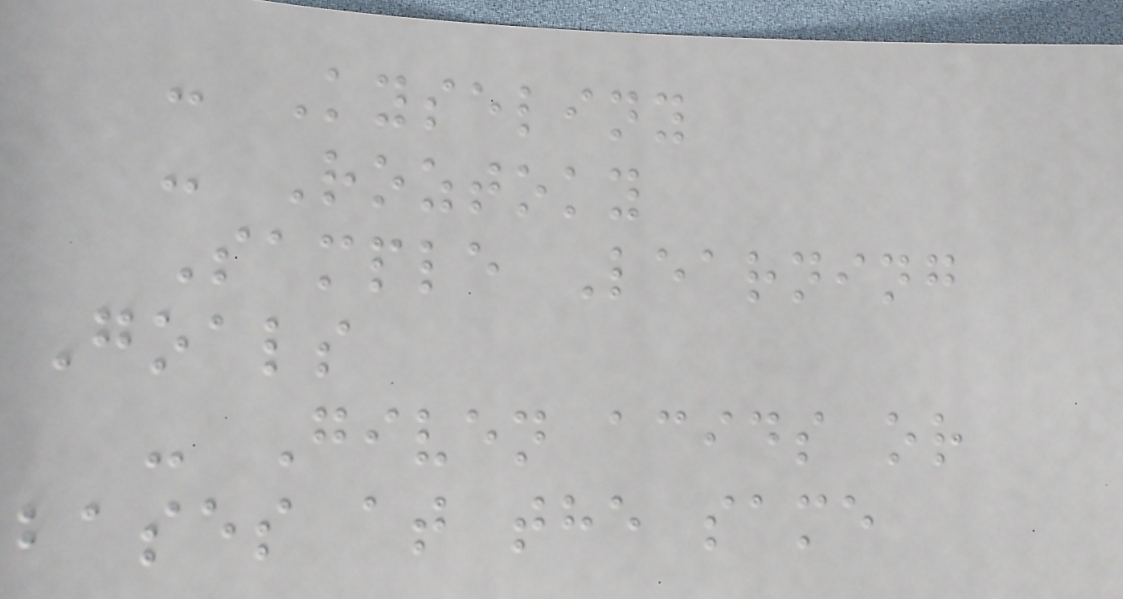- Kyseliny
- Roztoky
Sample Learning
Goals
- Given acids or
bases at the same
